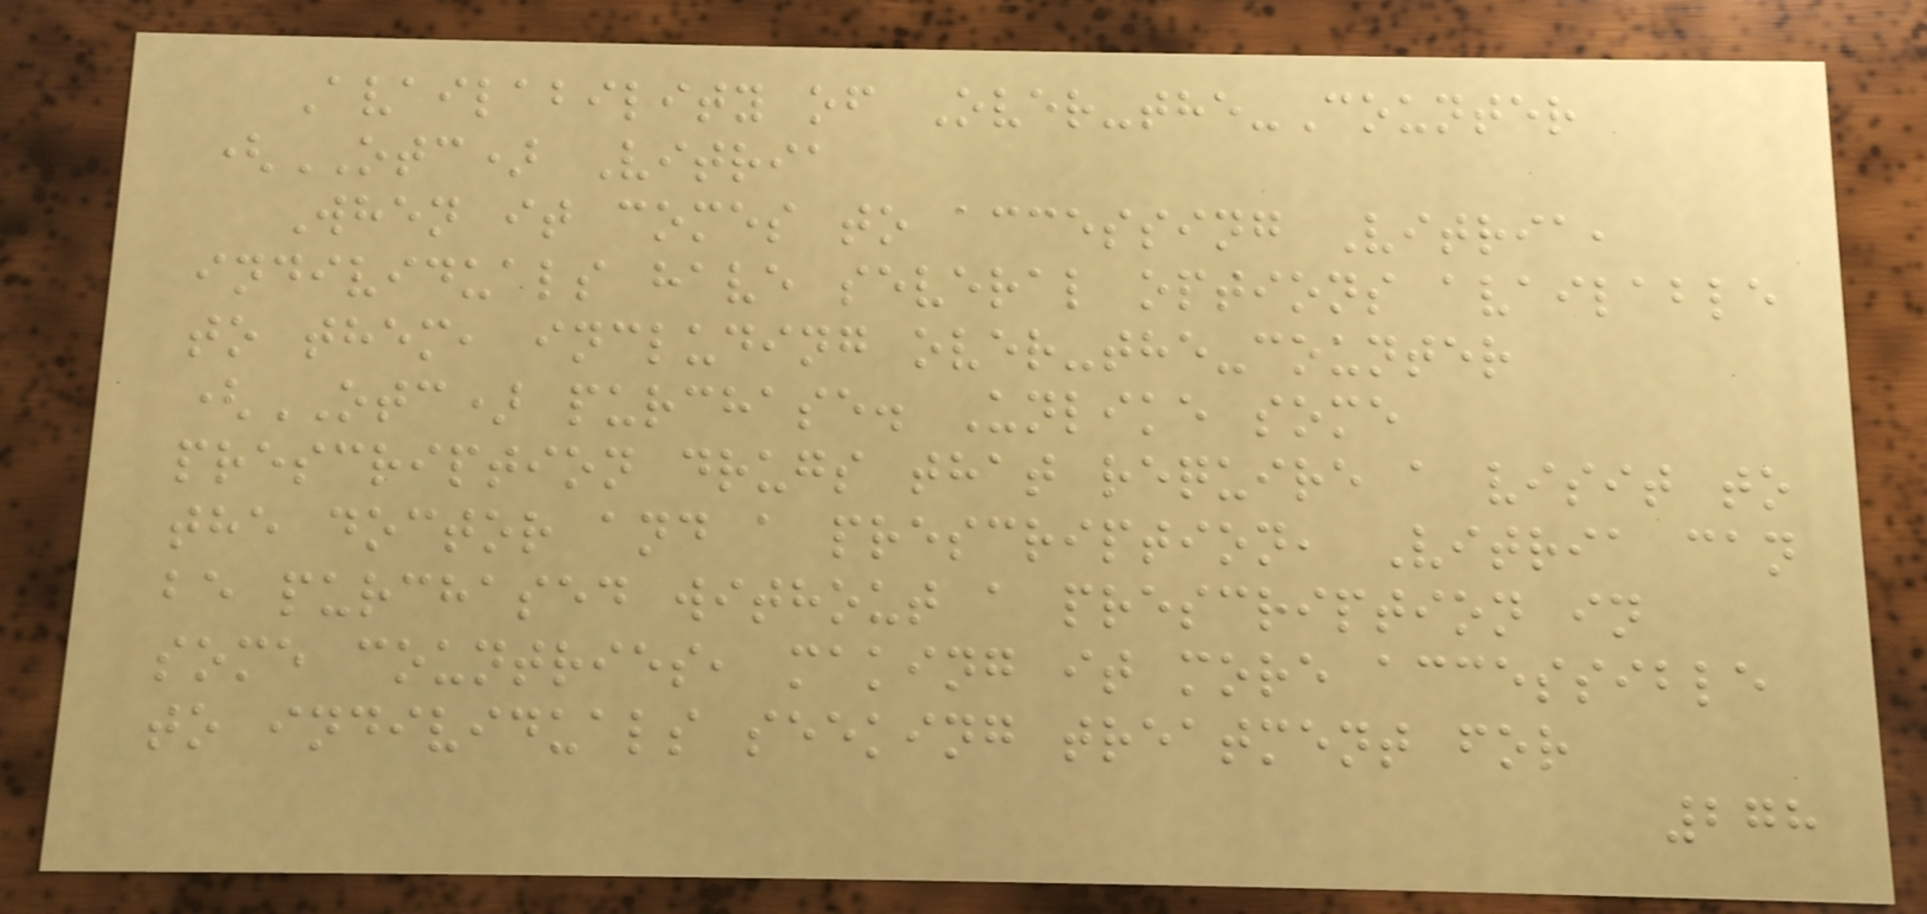Availability of Over-the-Counter
(OTC) Vitria
When it comes to accessing Vitria,
individuals have several options available
to them, including over-the-counter
(OTC) purchase. Unlike some
prescription drugs that require a visit to
the doctor and a prescription, Vitria can
be purchased without a prescription in
some countries, making it more accessible
to individuals seeking treatment for
278
